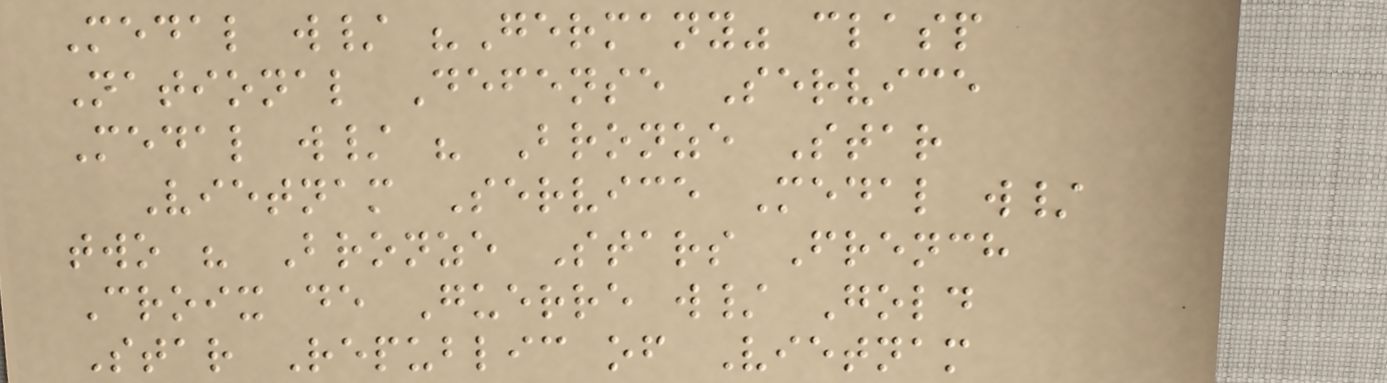Medal w/ "Germany" clasp
National Defense Service
Medal w/ " Bronze Star
Vietnam Service Medal w/
two " Bronze Stars French
Croix de Guerre w/ Gold
Star Republic of Vietnam
